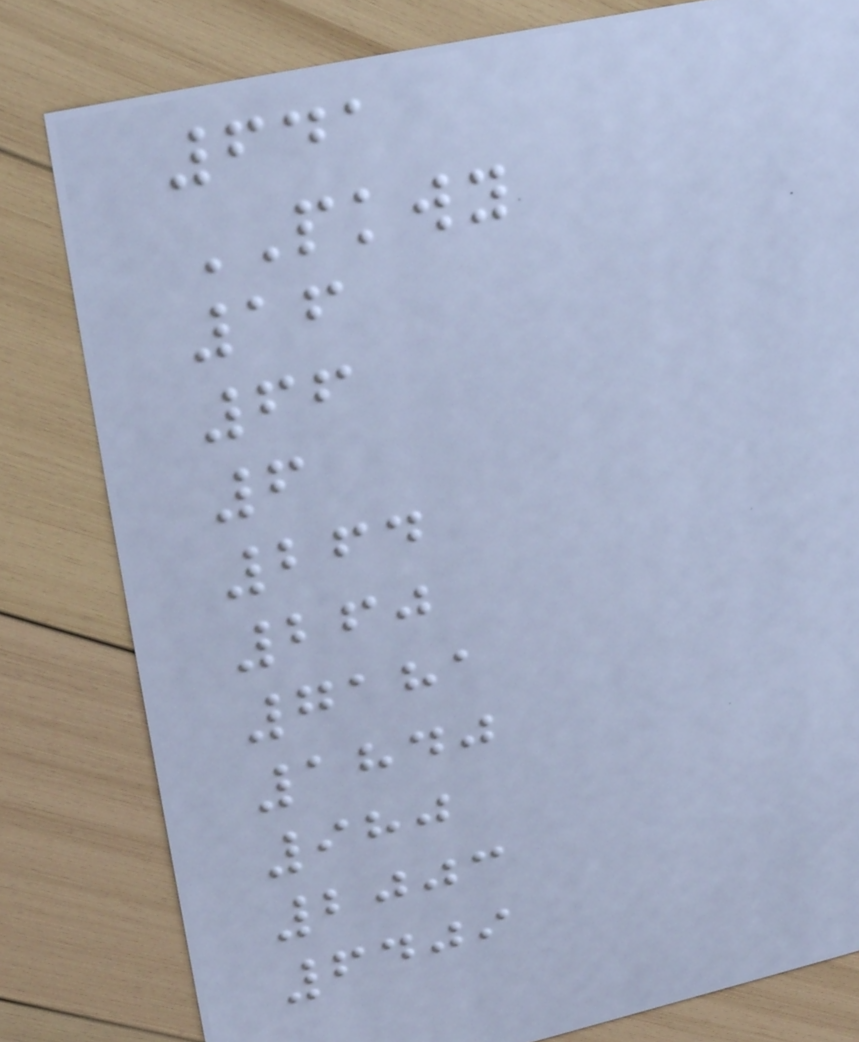641
PKWY
16
66
6
264
260
7181
1840
980
2003
6409
